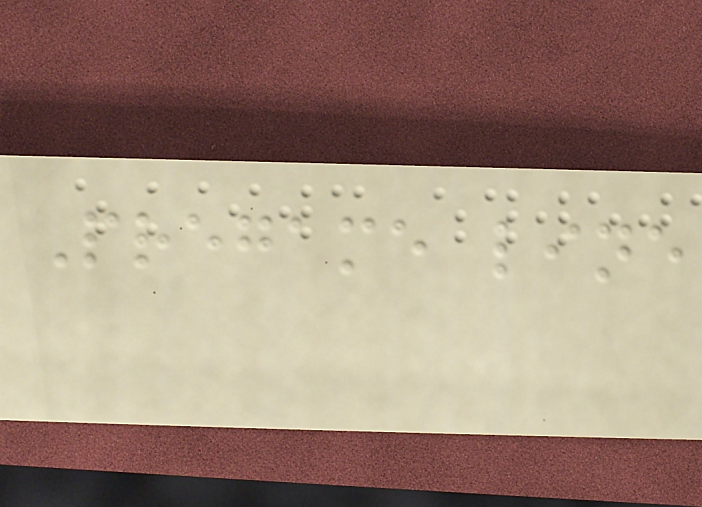Pregame line
